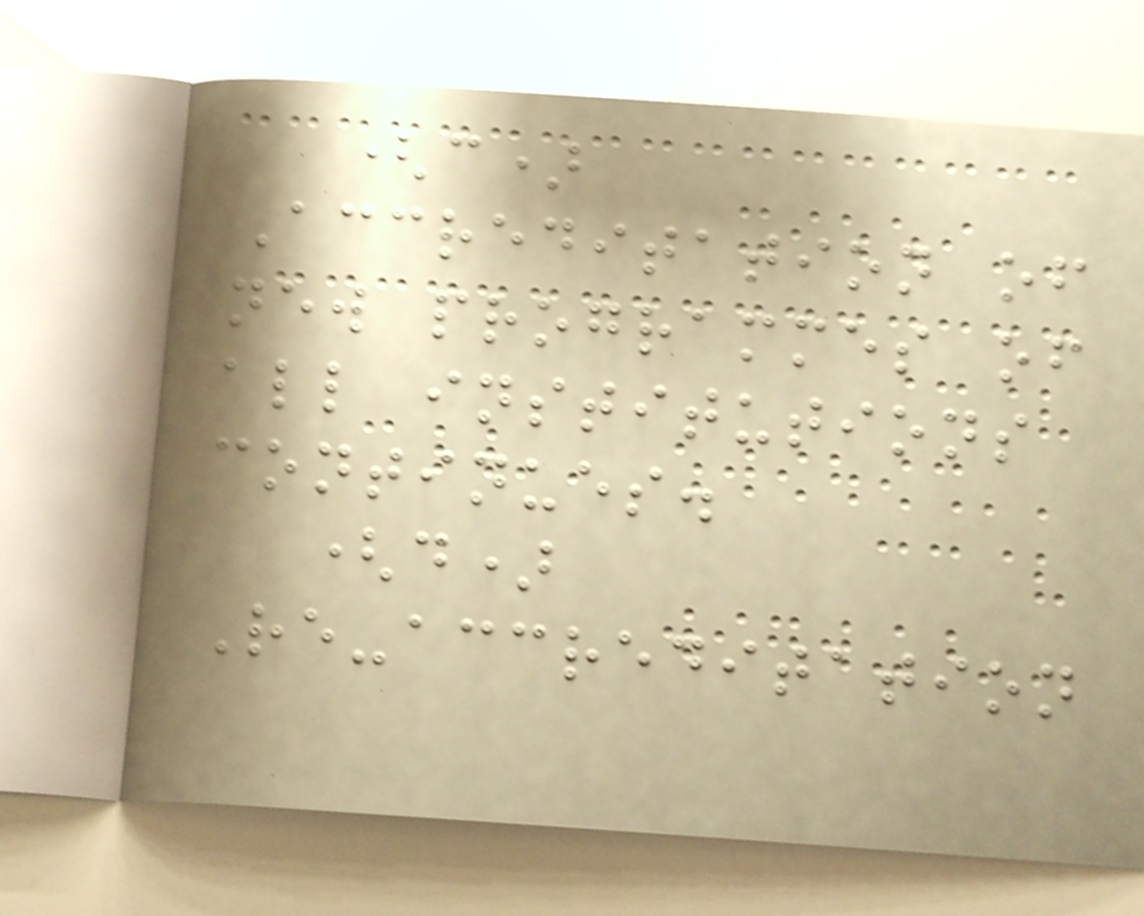(c)
Accreditation of
new programmes of
all institutions
continues.
(d)
Re-accreditation
